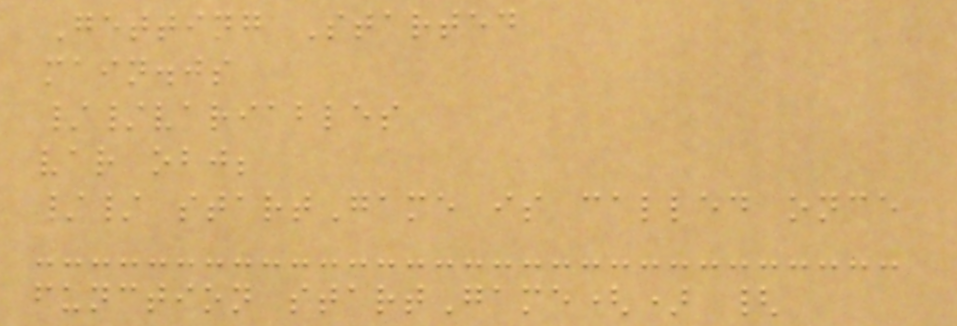Getting Started
main.js
//variables
var obj;
// startGame is called once
function startGame() {
